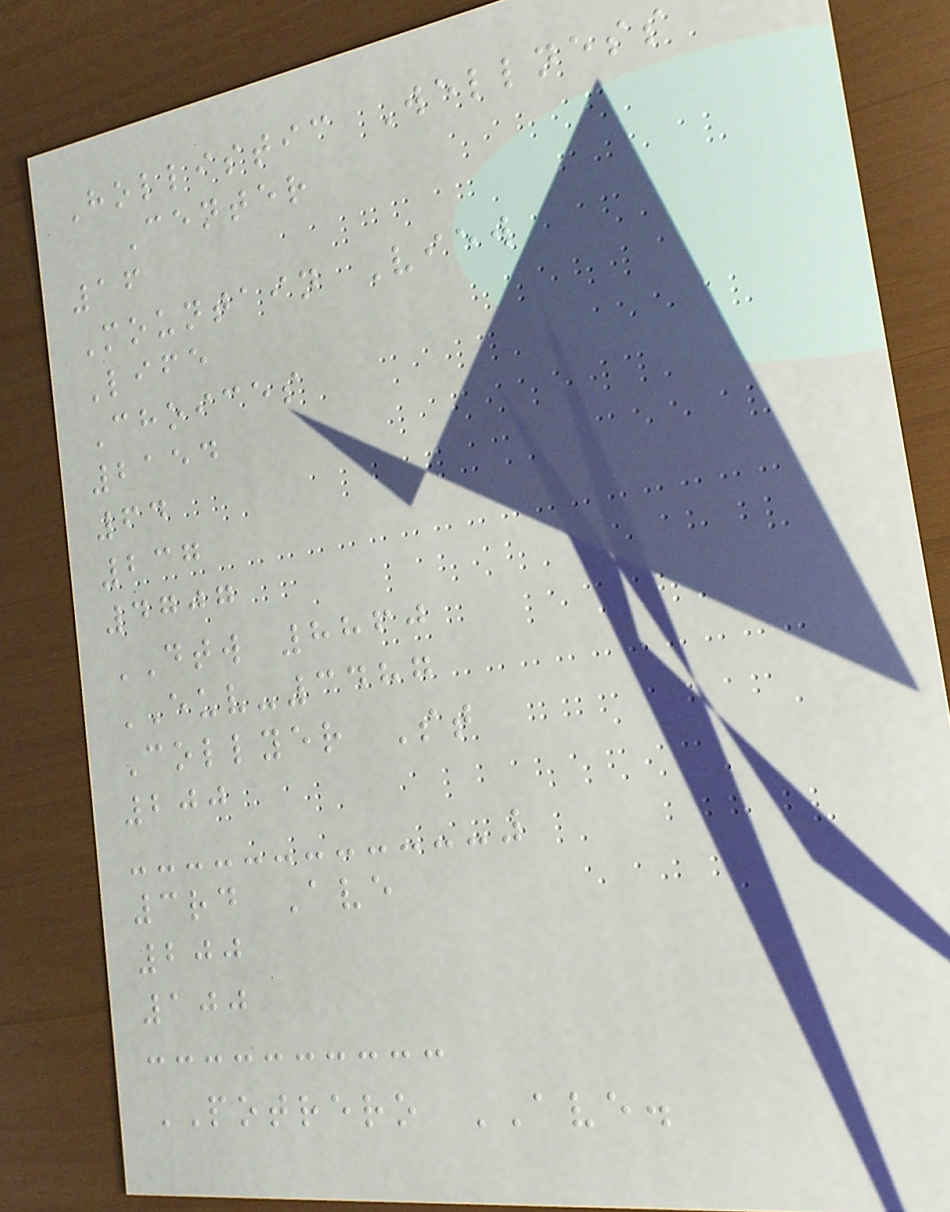Hollistic Wellness
Center
16
Mountain View
Life
Choices
2154
64
237
4707
DTW 8860
EUV-3487
Collyer St
200
3rd Ave
200
100
POTRERO AVE.
